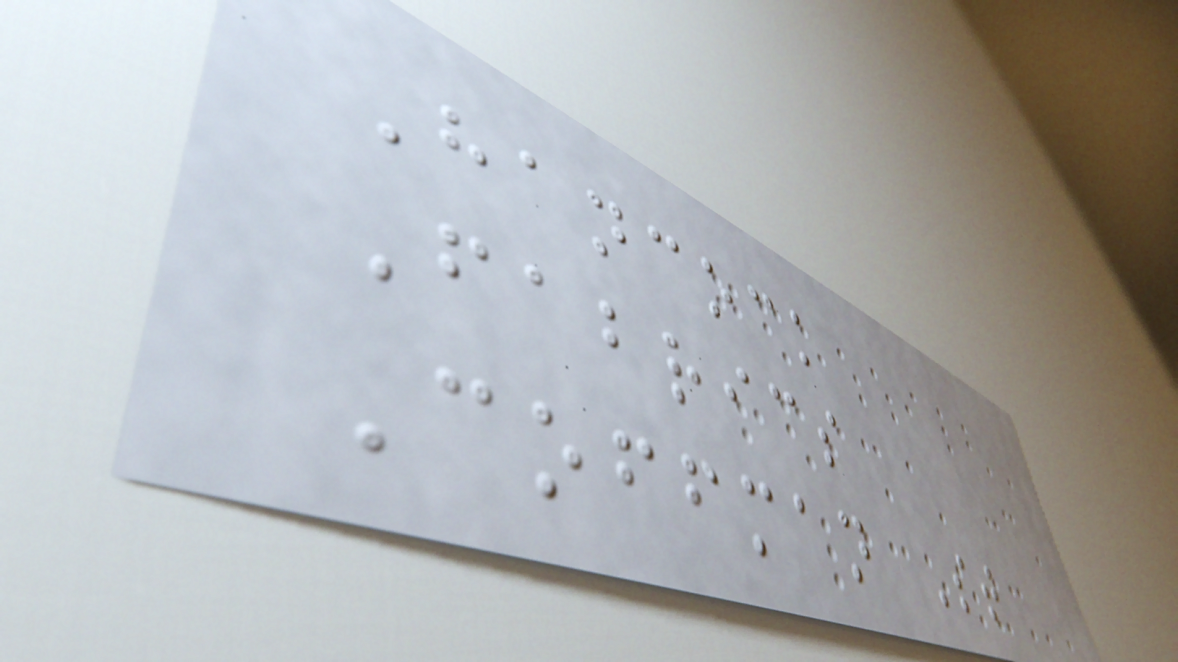Hancock
Fabrics
Coffman St
